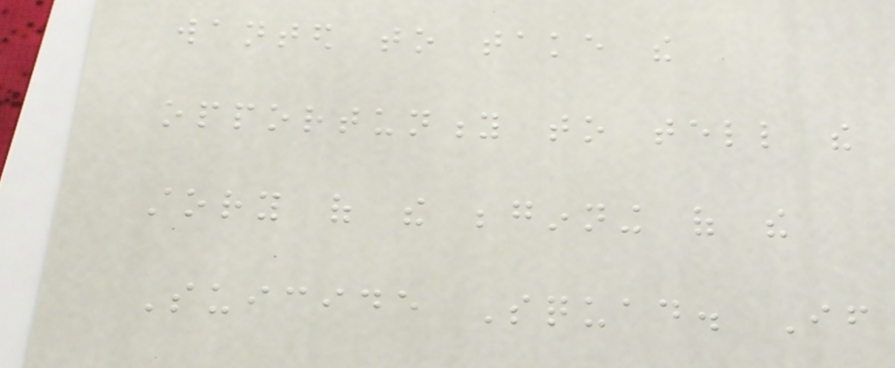wanted to take the
opportunity to tell the
story of the beginning of the
Suicide Squad. If
